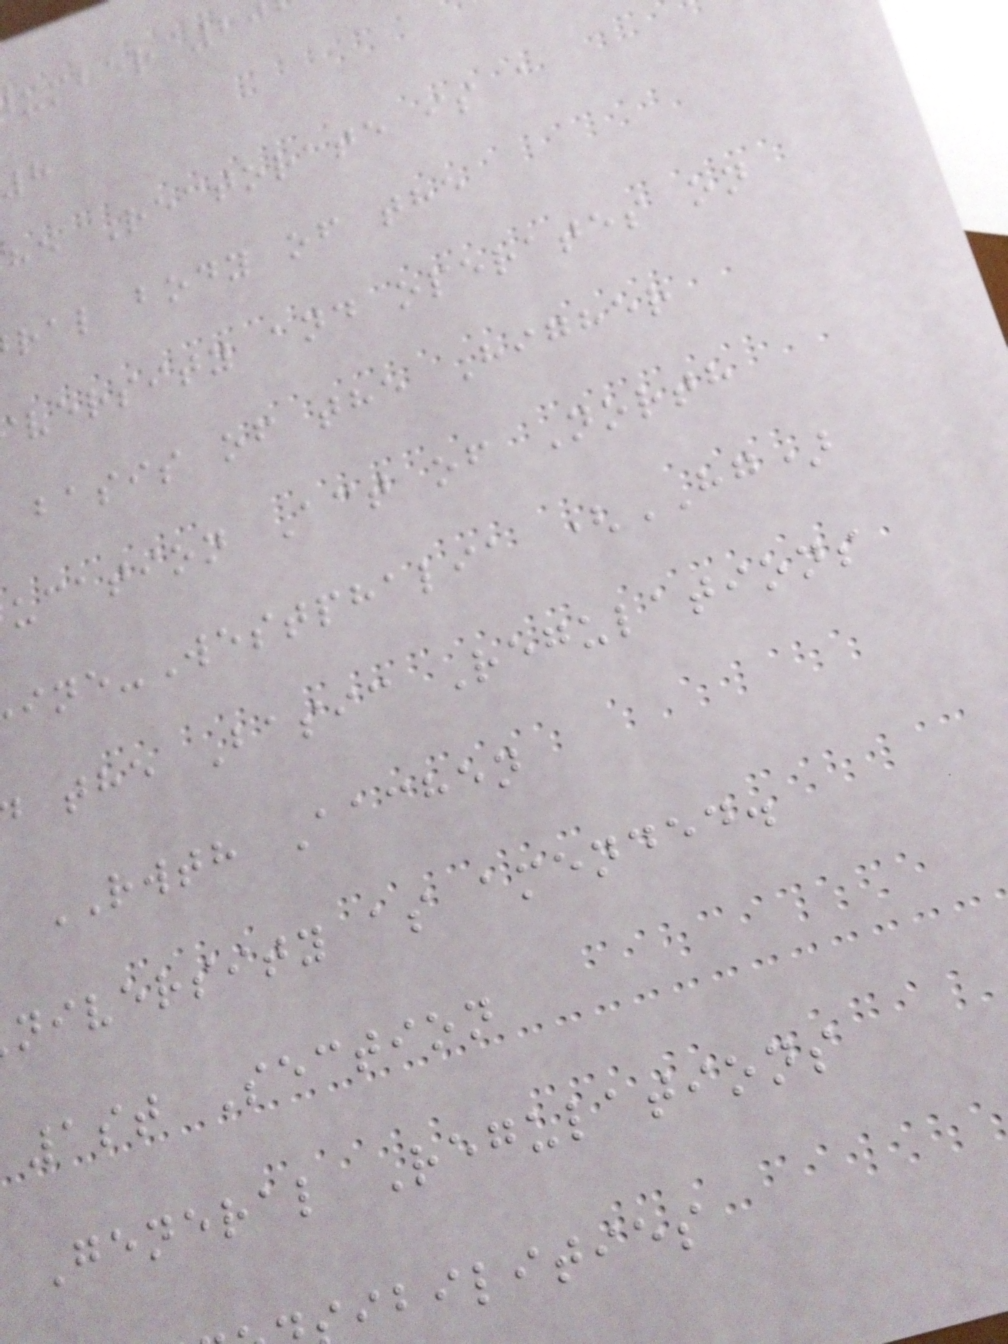umber 20
he Rectorate is a
ral body of the
versity and operates on
basis of the Higher
ucation Act of North
ine-Westphalia (HG)
the Basic Regulations
RWTH Aachen
niversity as amended.
1st Section
General Regulations
ibilities
